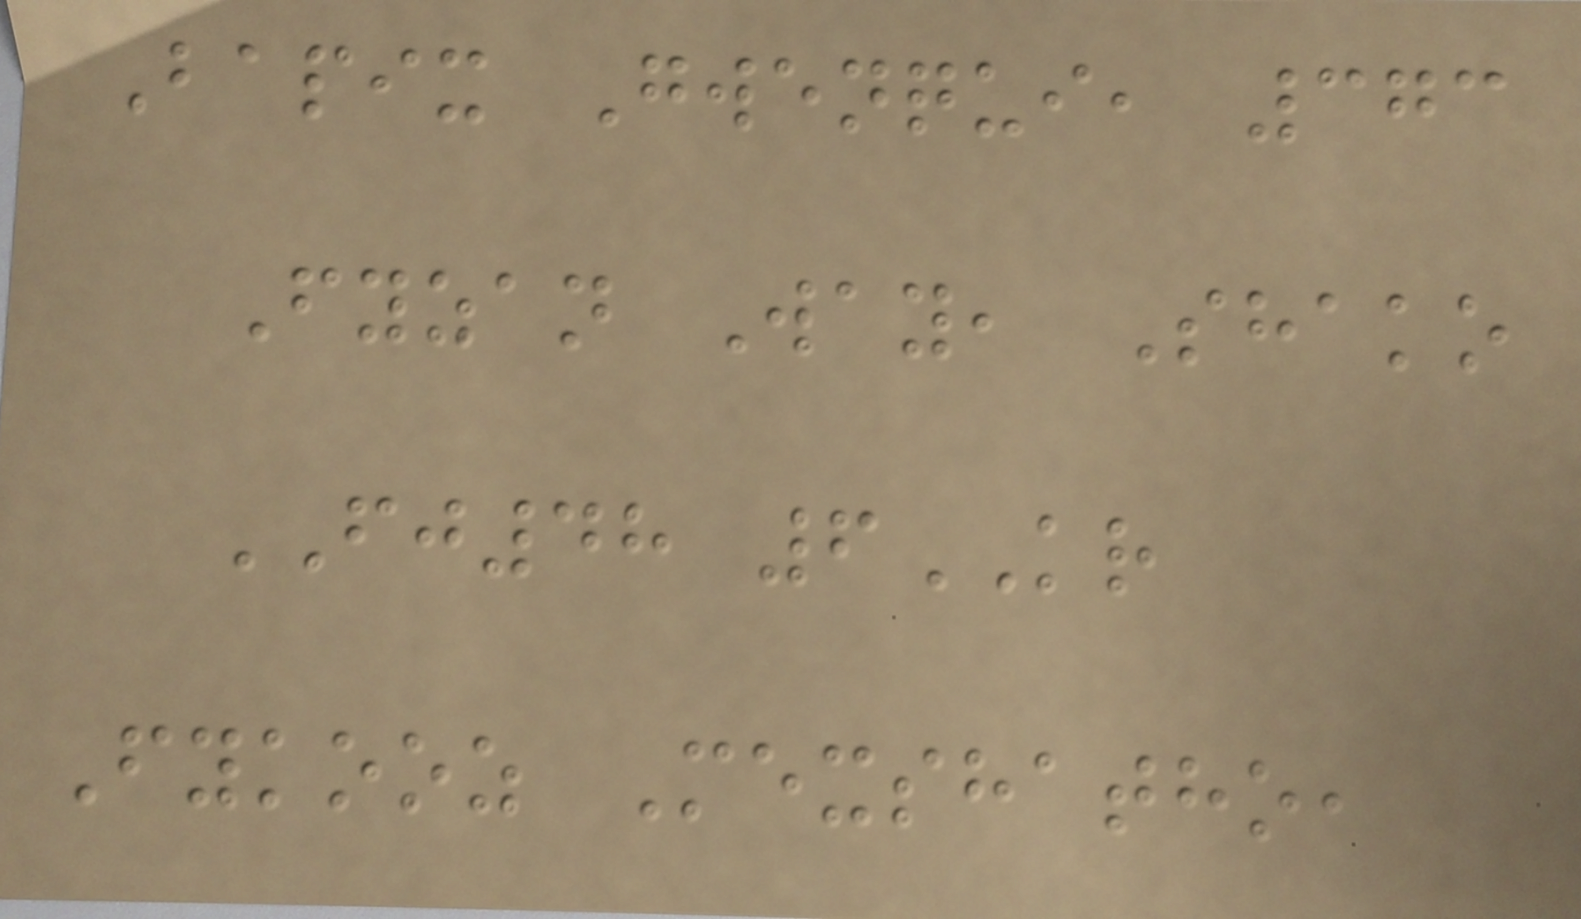Bapix Gwenqui, 373
Fyzan Way, Shako
FJ48 6KR
Fykooz Mexshatho,
